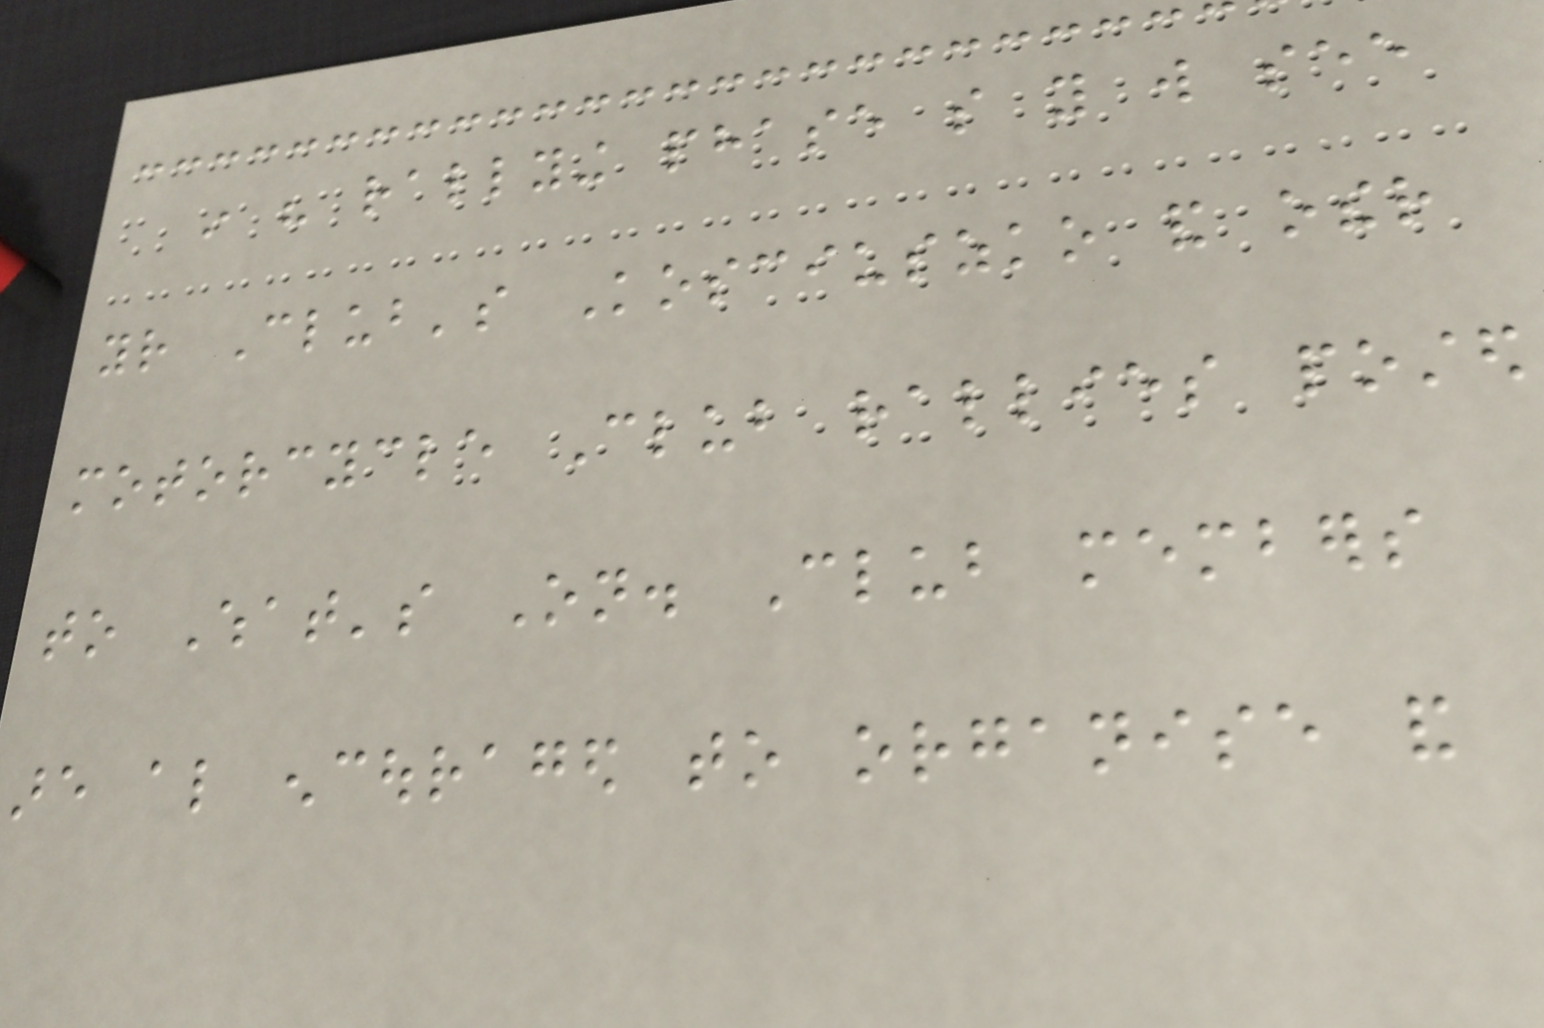in his rallying phase so you will see
your Club's Kosciuszko and other
motorcycle Club rallies posted
to What's On. Club members
are also encouraged to organise and
